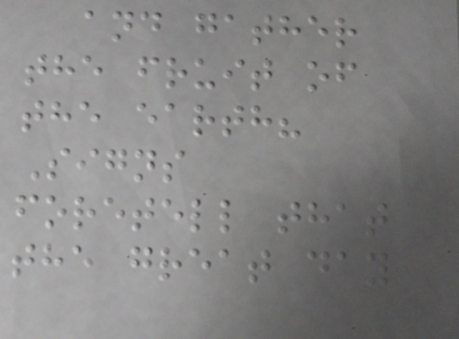and gather
the fruit of
the earth?
Signs
foretell that
the great day
